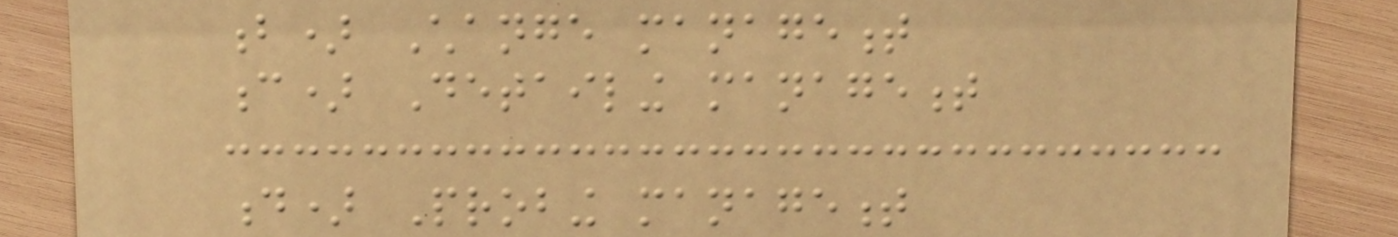b) Change management
c) Detailing management
d) Probing management
